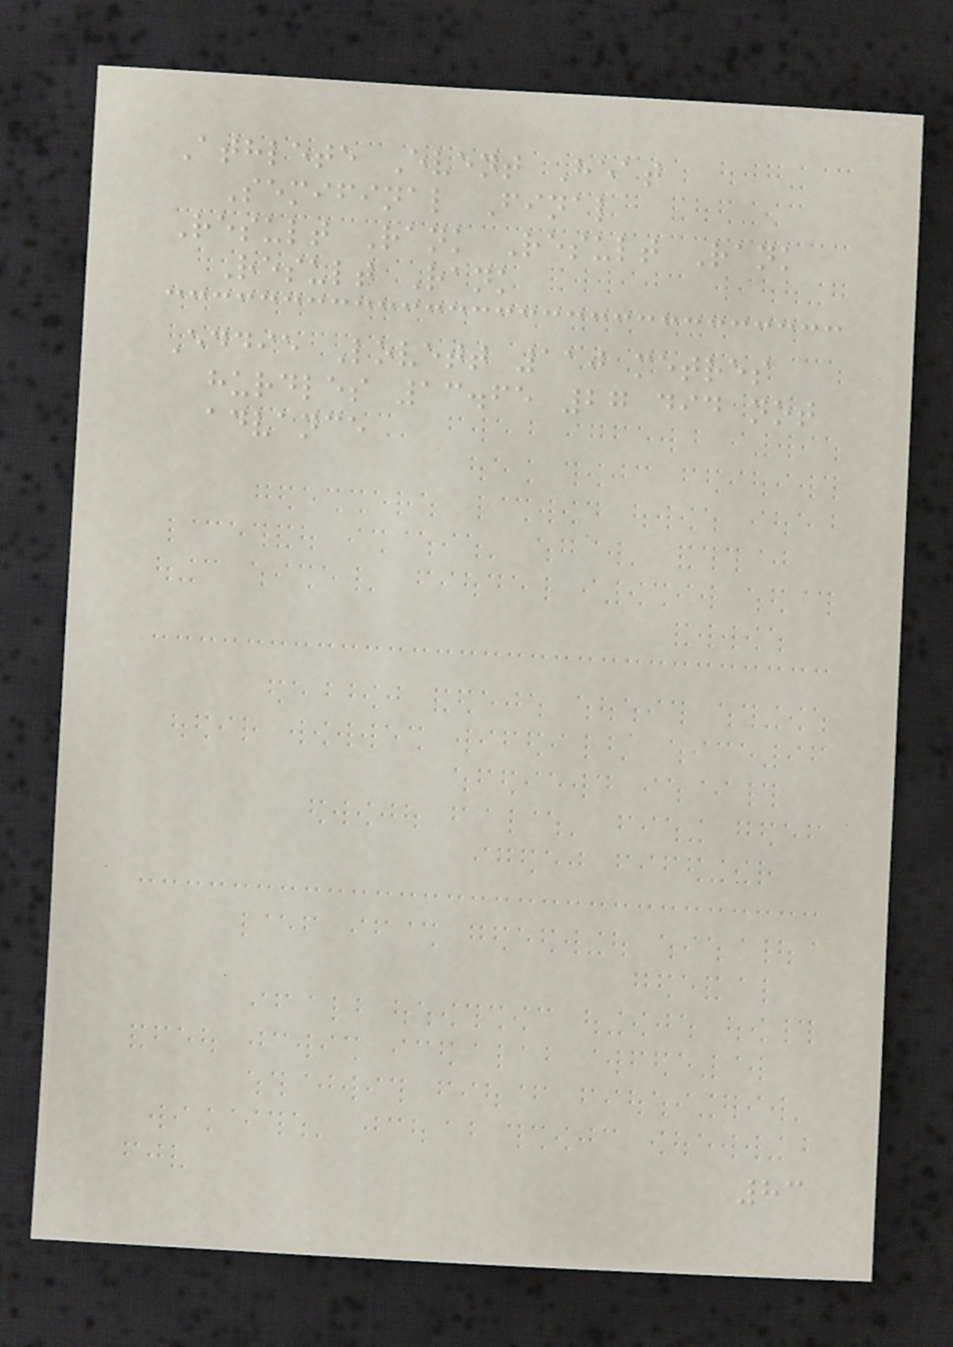Athlete Event Heat
Semifinal Final
Result Rank Result Rank
Result Rank
Eddie Lovett 110 metres
hurdles 13.65 27 did not
advance
83
